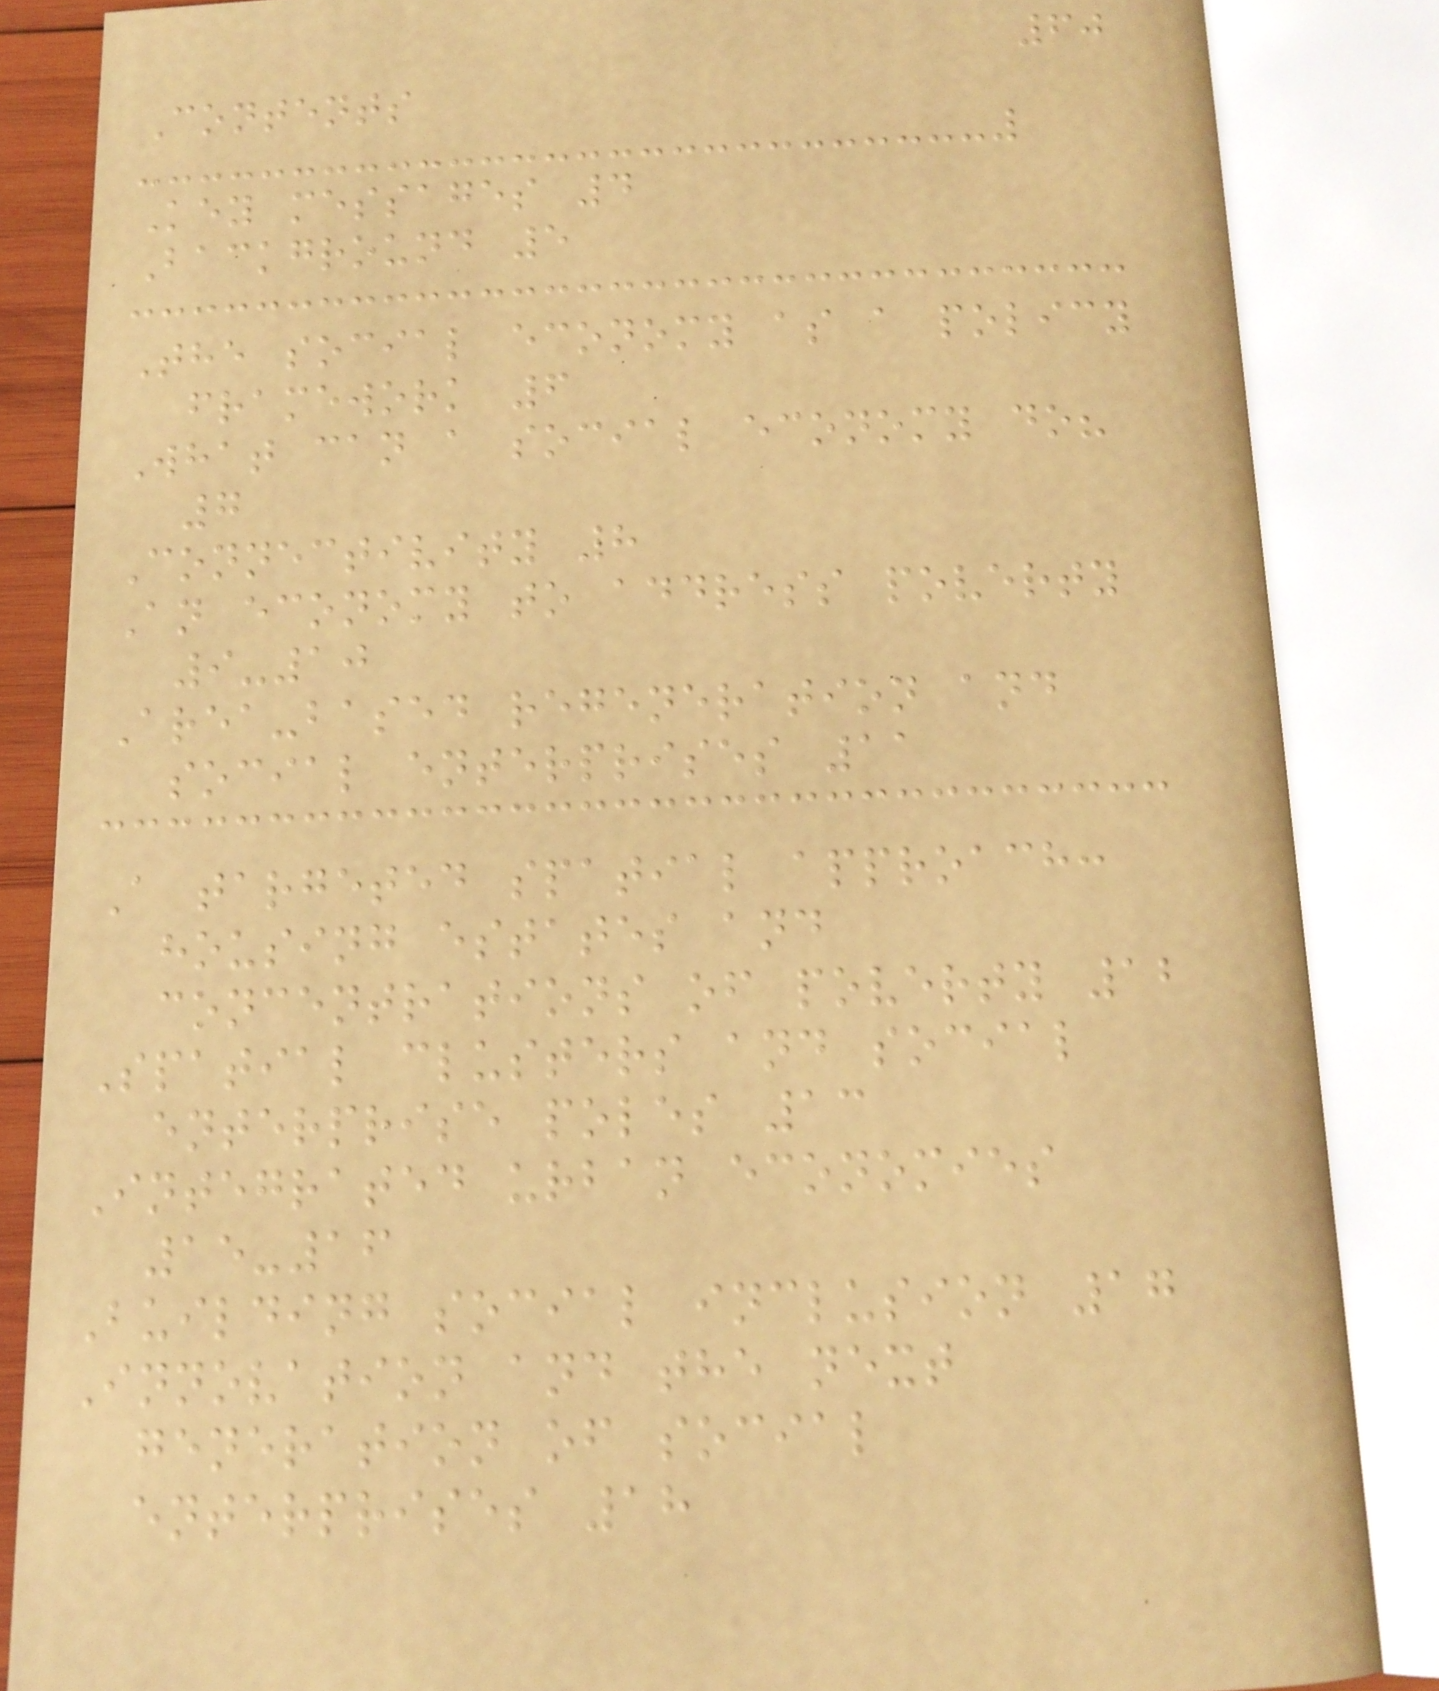60
Contents
Key messages 4
Background 5
The social economy as a policy
framework 6
What can a social economy do?
7
Connectivity 8
An economy to address poverty
9-10
Area-based regeneration and
social enterprises 11
A targeted spatial approach:
housing estates and
concentrations of poverty 12
Spatial clusters and social
enterprise poles 13
Integrated urban economies
15-16
Building social inclusion 17
Innovation and the next
generation of social
enterprises 18
